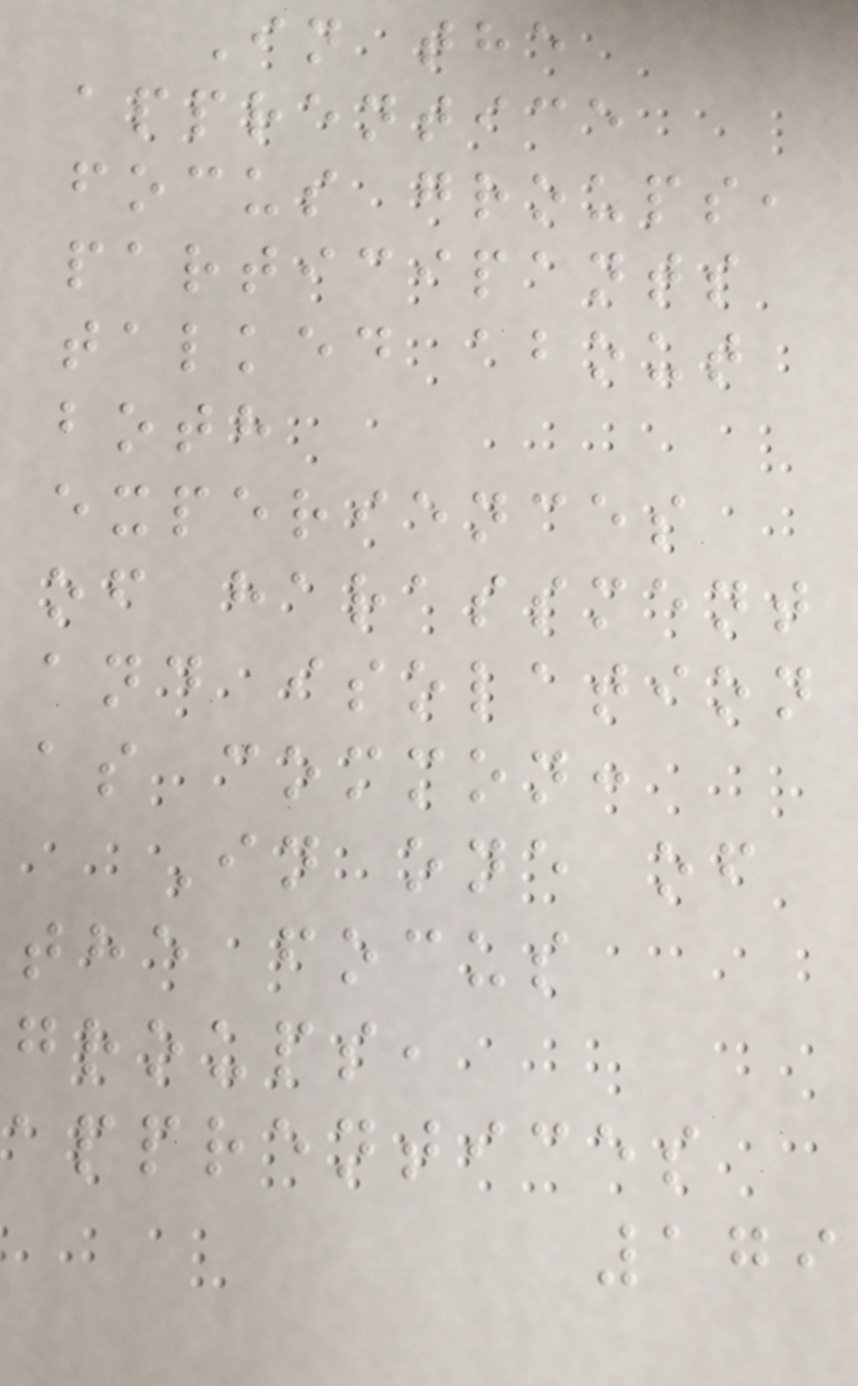In the
apprentice
focus groups,
participants
talked about
both
experiences
of harassment
and isolation
as common:
In one of
the focus
groups,
apprentices
179
